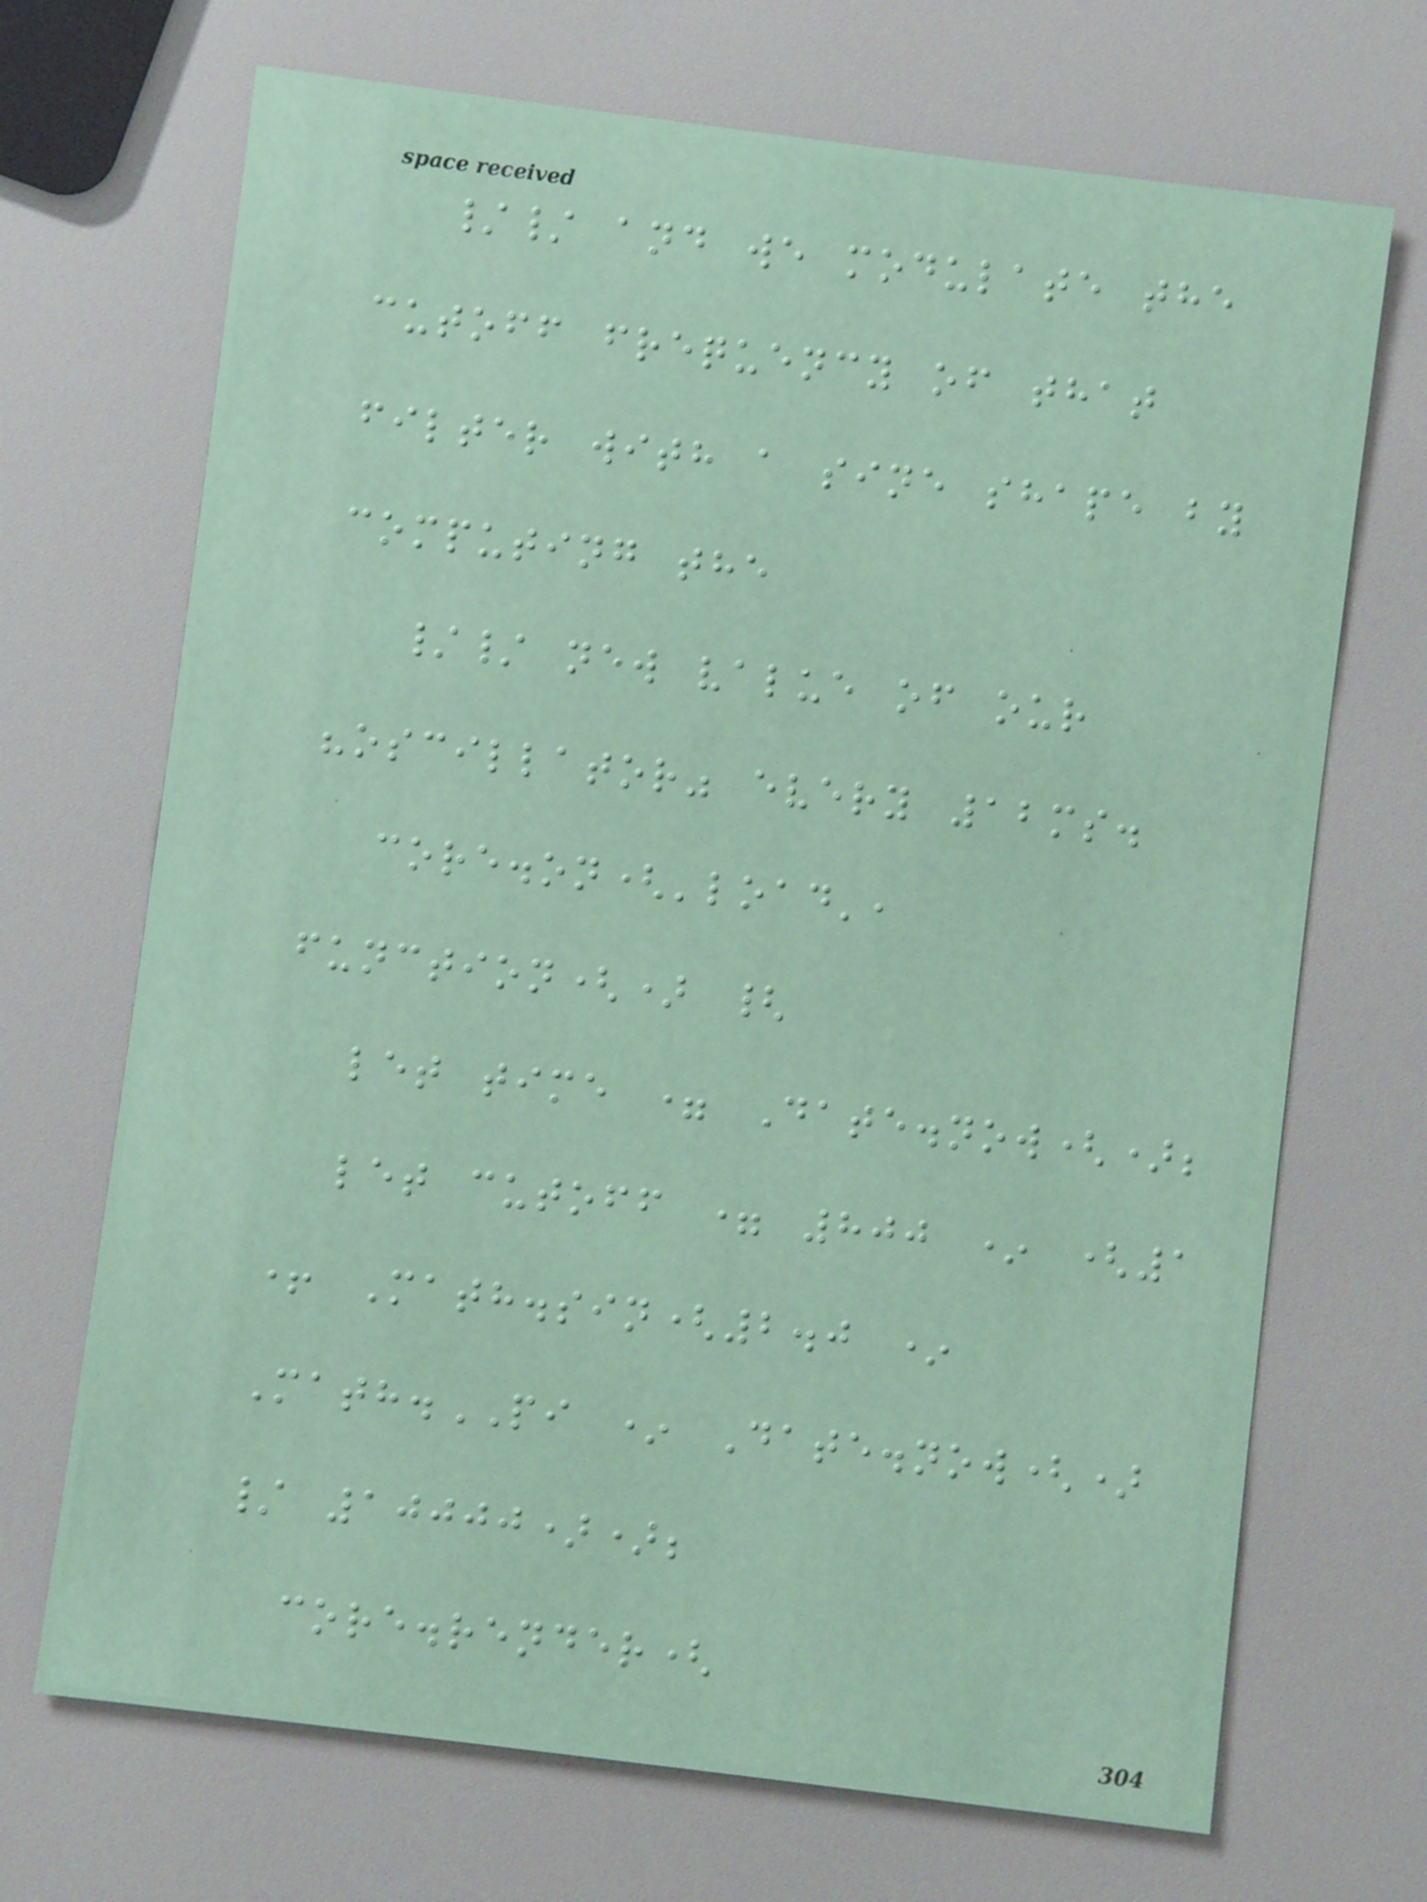// and we modulate the
cutoff frequency of that
filter with a sine shape by
computing the
// new value of our
"oscillator" every 12ms.
core.on('load',
function() {
let time = Date.now();
let cutoff = 800 * (1
+ Math.sin(2.0 *
Math.PI * Date.now()
/ 10000));
core.render(
